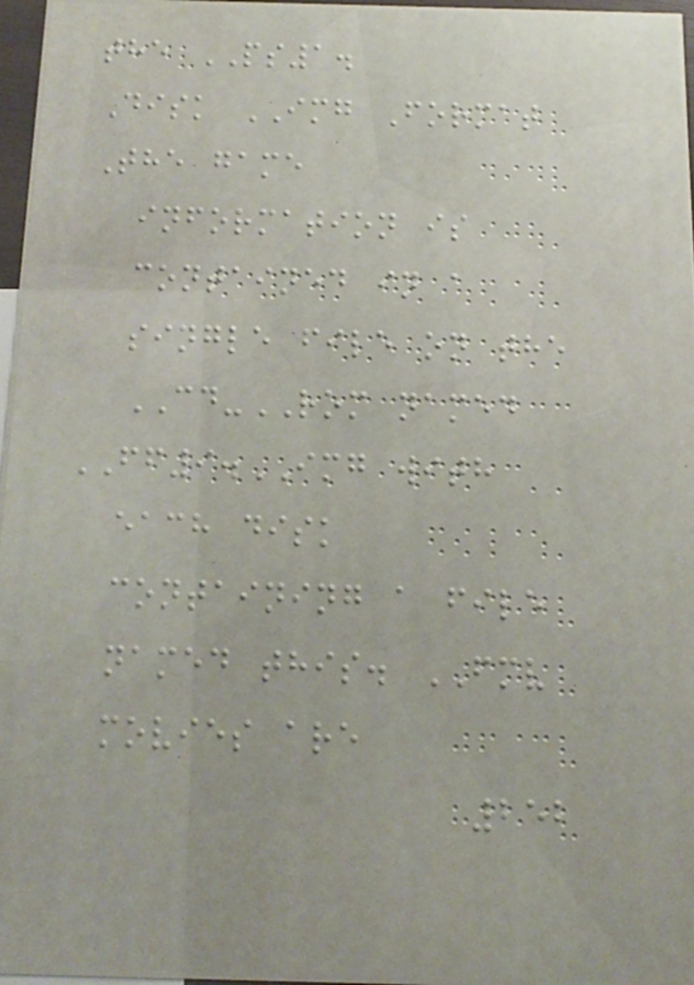the PS1.
Disk IMG Format
The game
information is
contained in a
single file on the
CD-ROM named
FF9.IMG with
each disk
containing a file
named this. FMV
movies are
252
